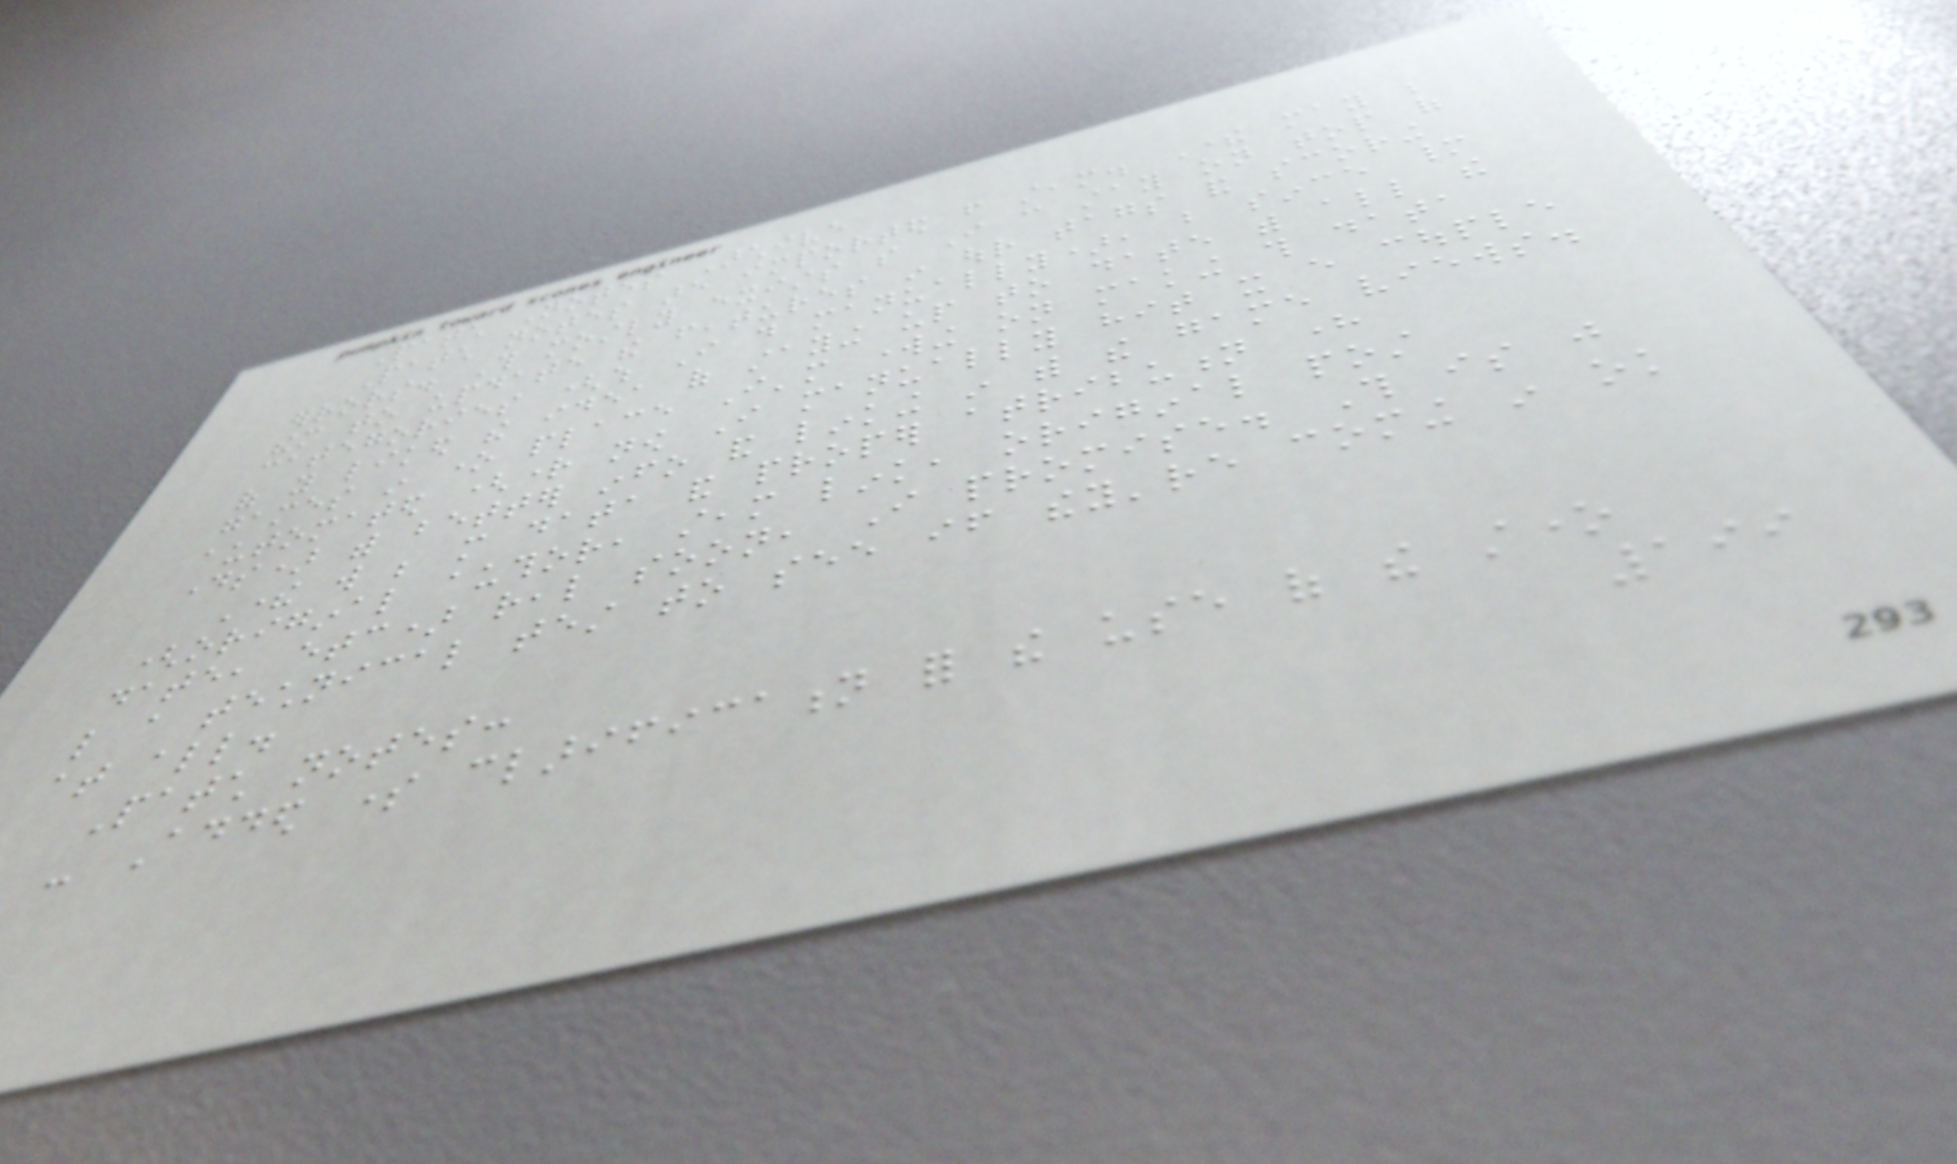Patch Notes Archive
Patch notes are imported from steam. There may be
errors. This mostly exists so I can stay on top of
them to update the features in our tags and scoring
categories (which I do manually), but since many
of you liked the idea of staying up to date with all the
games in one place I'm working on making this data
automated (right now I manually hit it every couple
days) with better info and linking in with the game views.
There will be more data and proper atribution here
(original author, steam link, original post
date, etc) real soon, I promise. This is just
like a technical test to see if they're coming in ok
at all.
Patch notes:
- Added some clarification for the use of the stone
199
